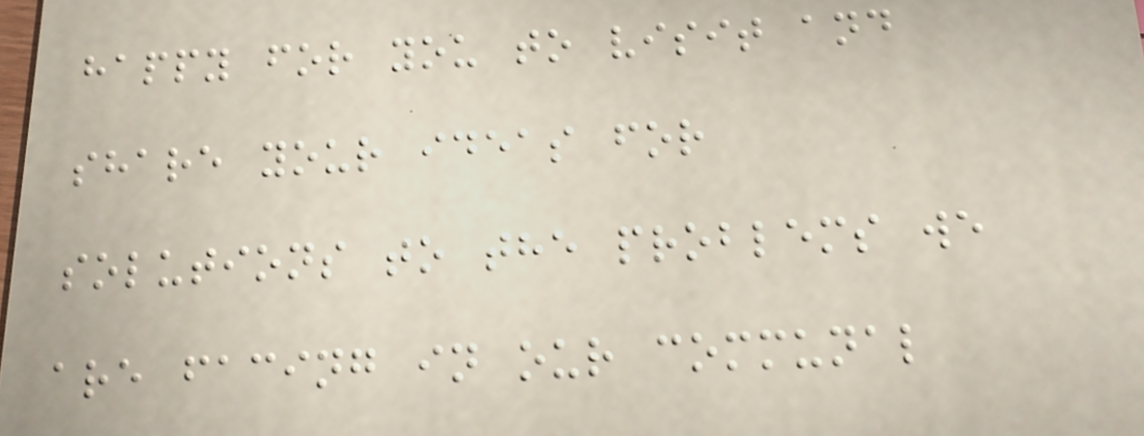happy for you to visit and
share your ideas for
solutions to the problems we
are facing in our communal
